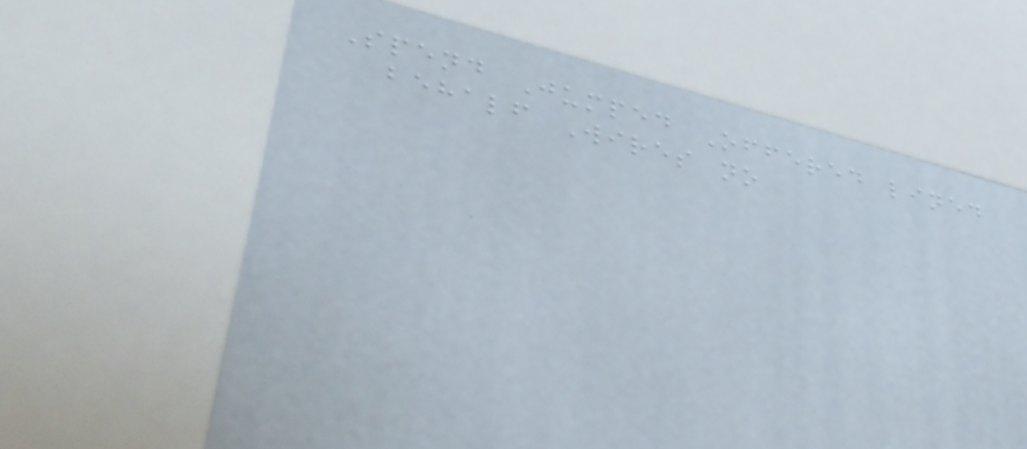Spend Jumped Offered lined
behalf Wires no
